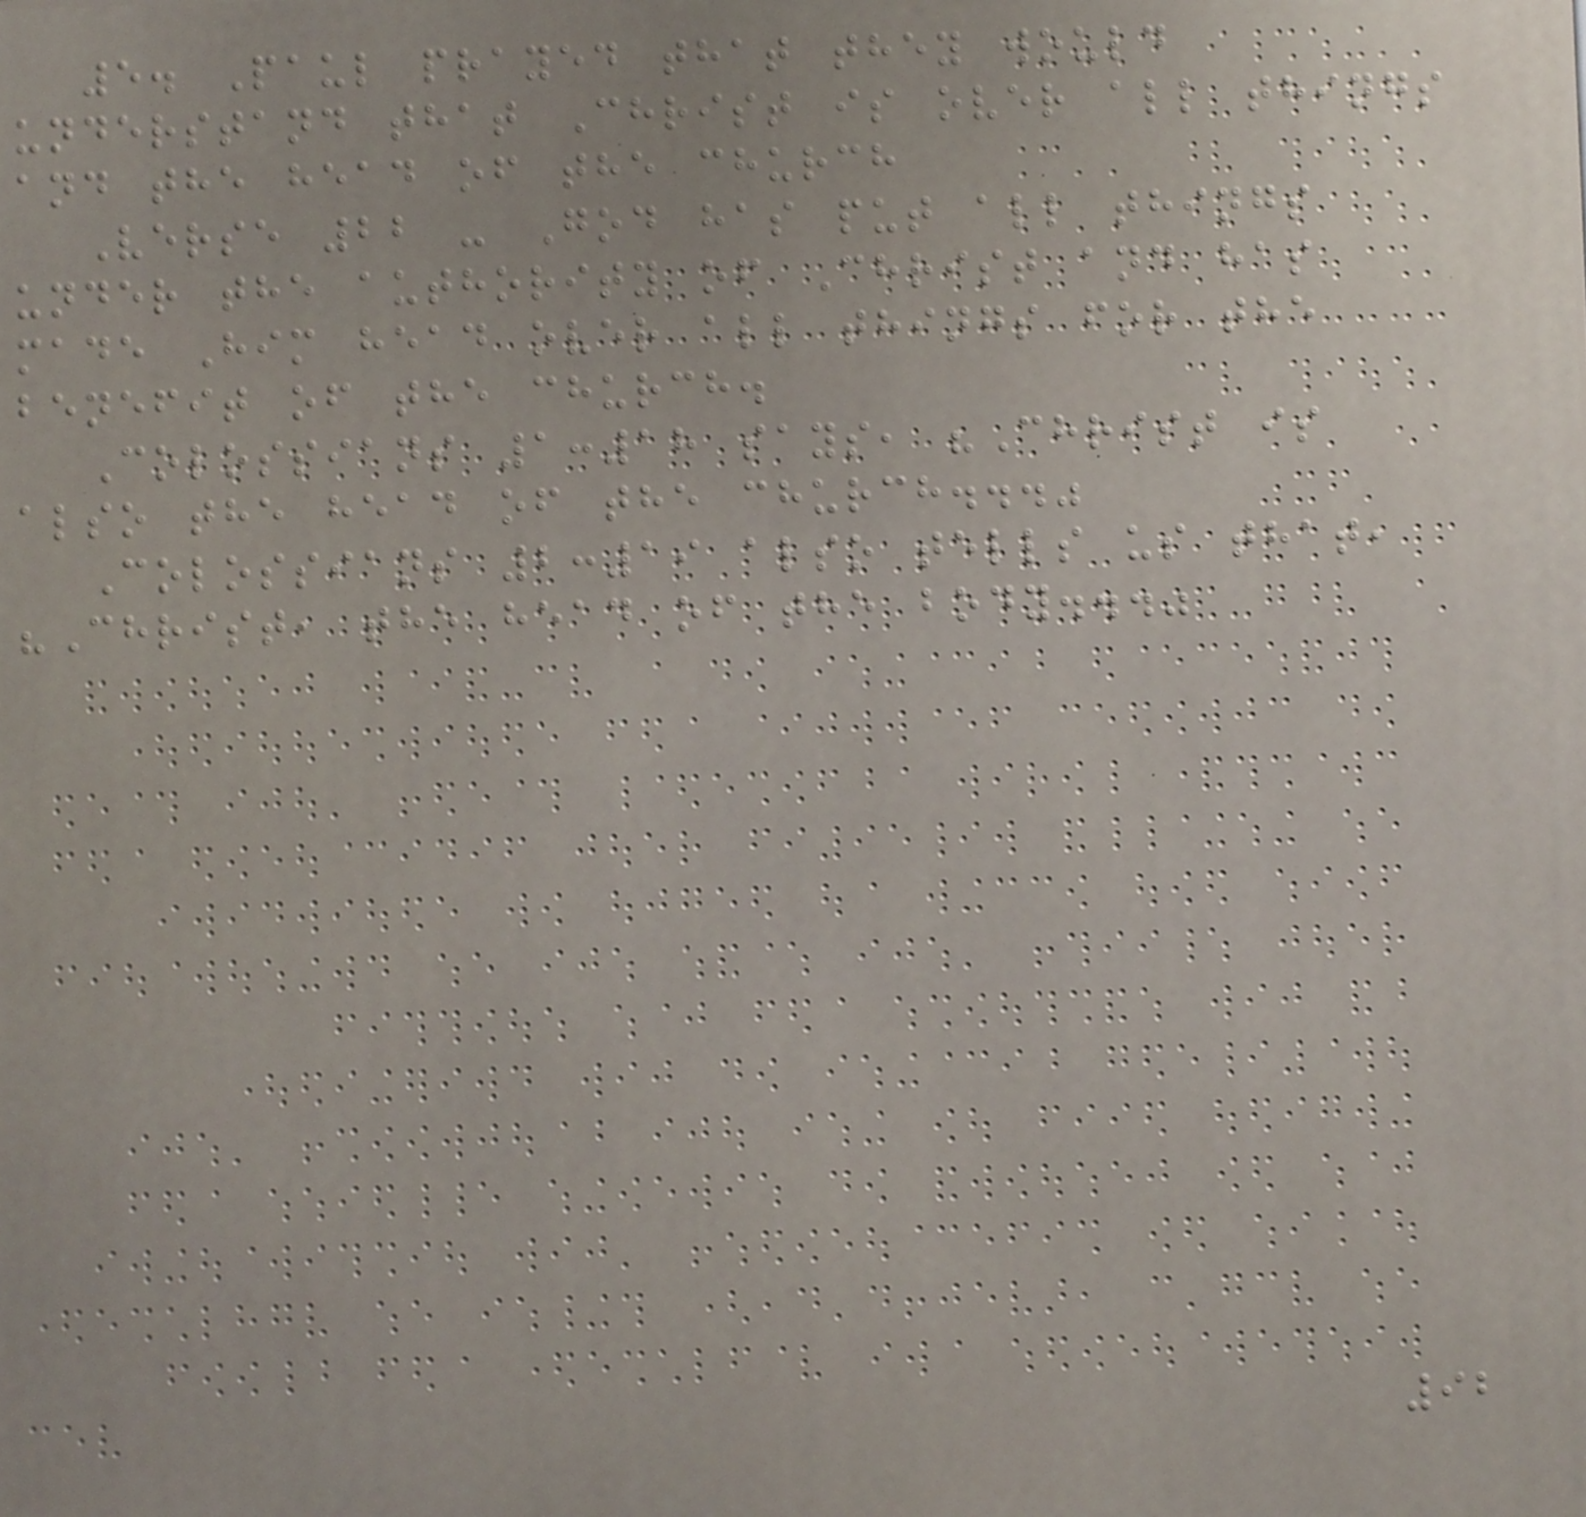5. Paul prayed that they would
understand that Christ is over all things
and the head of the church
Verse 22 - God has put all things
under the authority of Christ and has
made Him head over all things for the
benefit of the church.
Colossians 1:18 says, "Christ is
also the head of the church..."
Colossians 2:19 also tells us that,
"Christ, the head of the body..."
92
